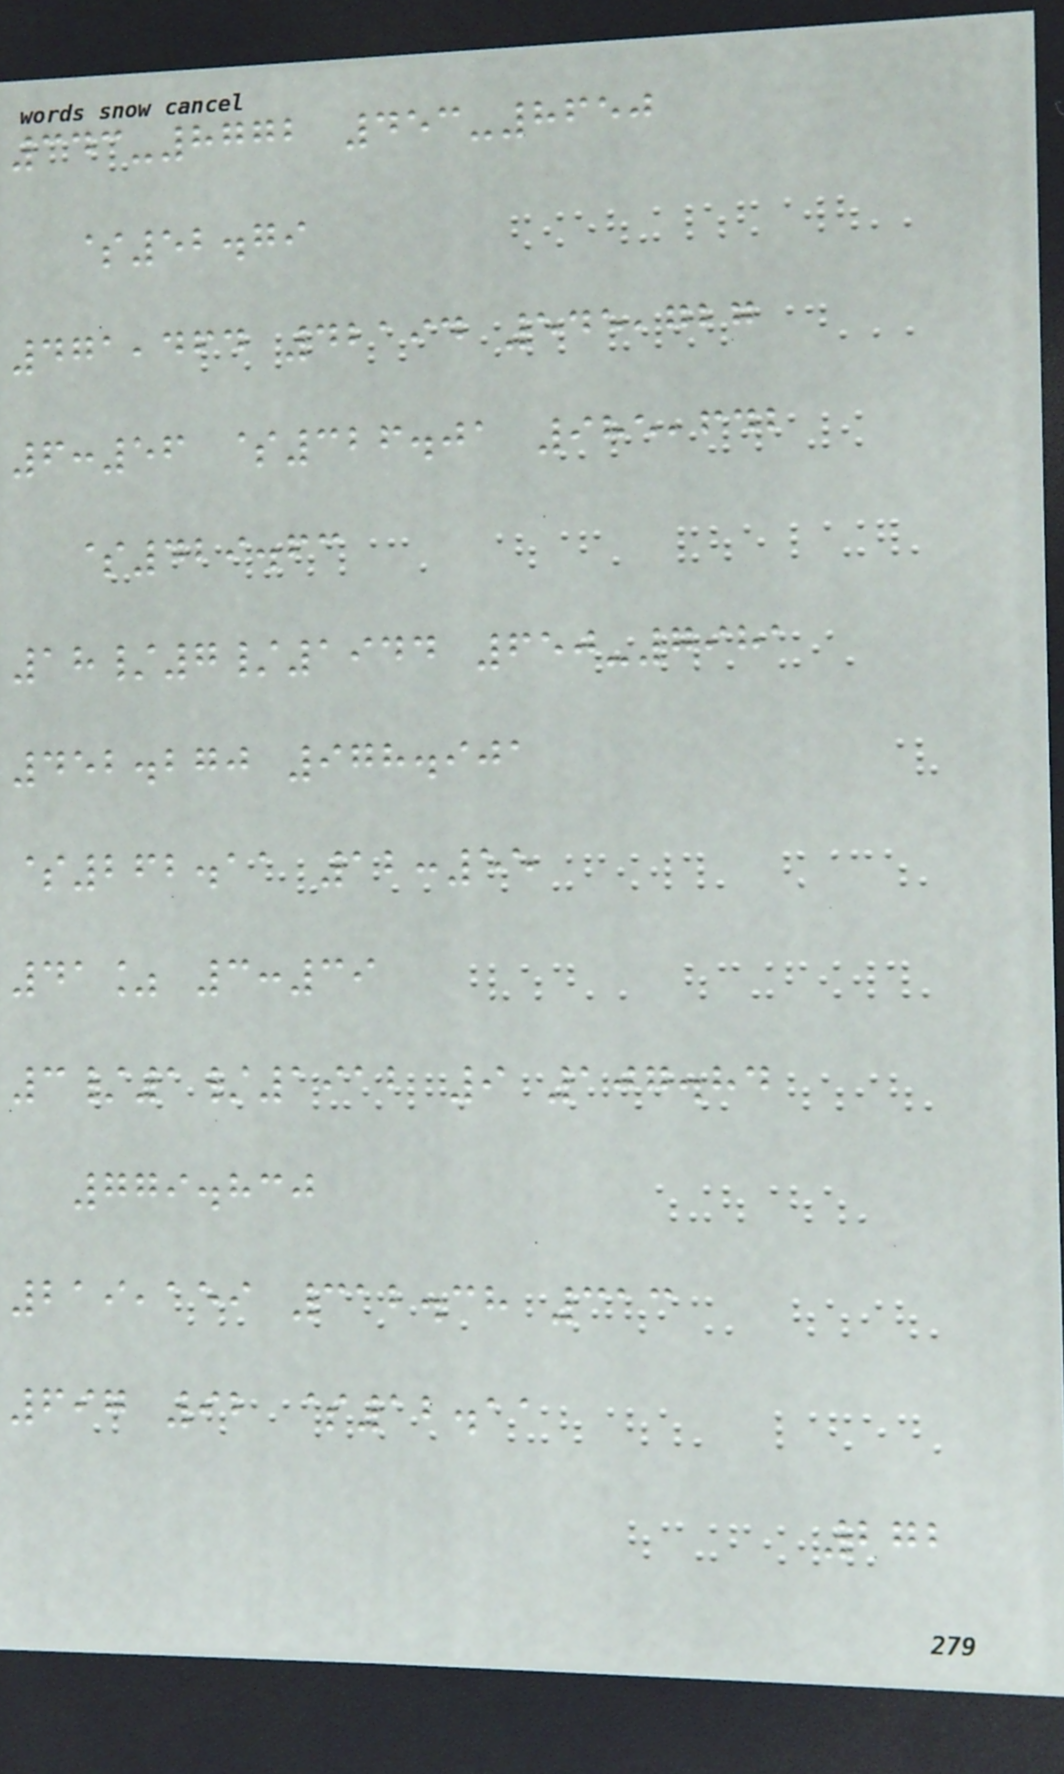343-8772 453-8650
$52.79
471,464 42194 545,727
6:56 $326.01 985,642
$429.63
18/7/1944 650-7981
452.270 978.901
$262.11 12:55
41% 3:39
3/1/1912 9 107.84
779.830
219,159 312.38 313
697 92 $12.11
272
